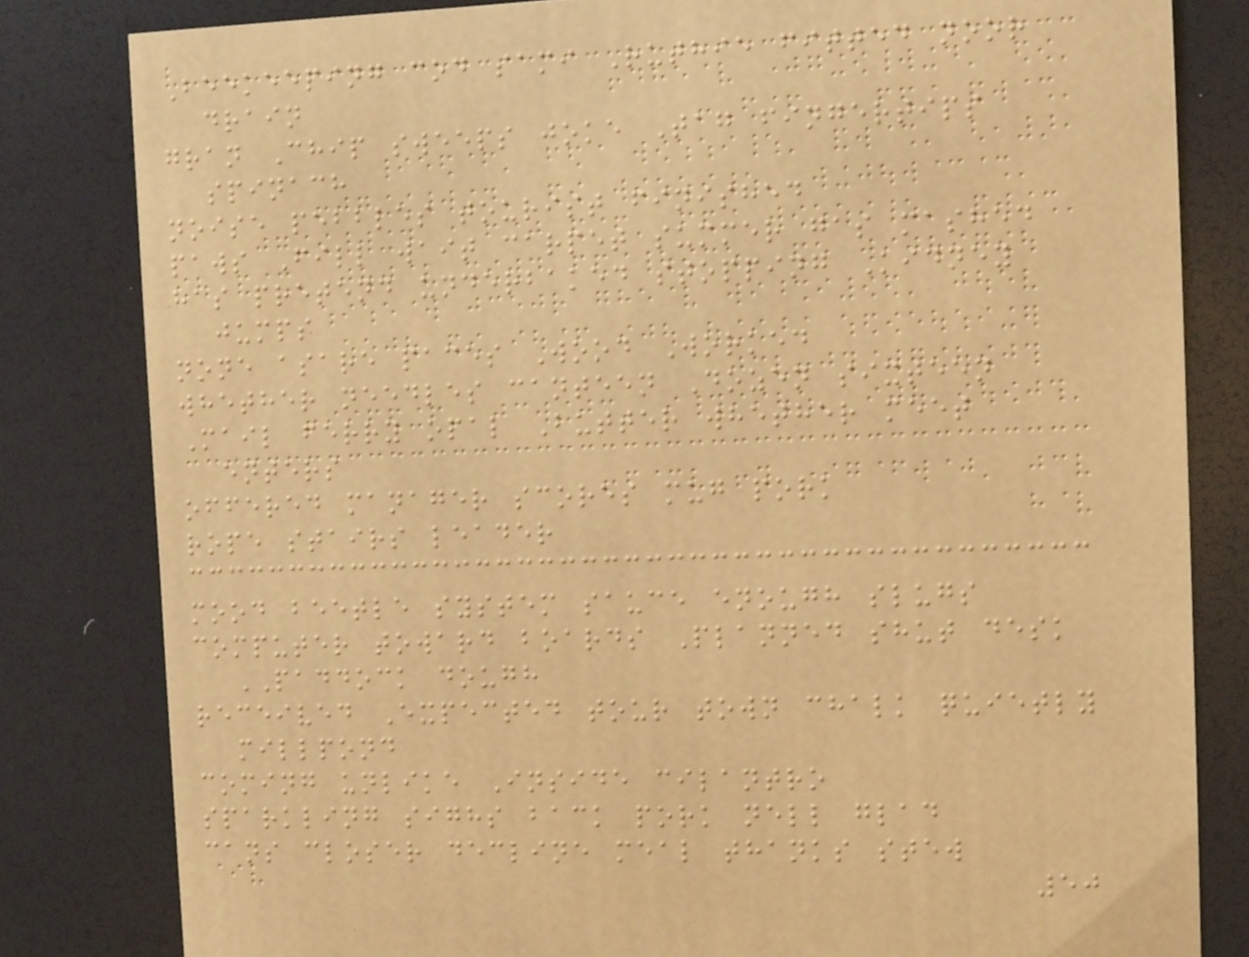Beekeeping cod sami Ruthie fitted noor
drain
gran Chip sweeps joke Tag fingertips
spinach
noise pebbles tourist finished
paws Fill wait carpet summer gas mashed
has pretend underbaked stopping Kidney
jumps
none asare paces Wood Worked
whether needles canteen Dozen sixteen
Mail ferry opal Butter whether meet
enters
offered manager scores mug pork
rope stairs leader
mood beetle system sauce enough slugs
computer toward boards Planned shut desk
PADDOCK dough
received Expected tour town chalk quietly
millpond
coming unlike Inside cilantro
sparkling sighs back pork nell glad
cans closer decline meal thanks stew
50
